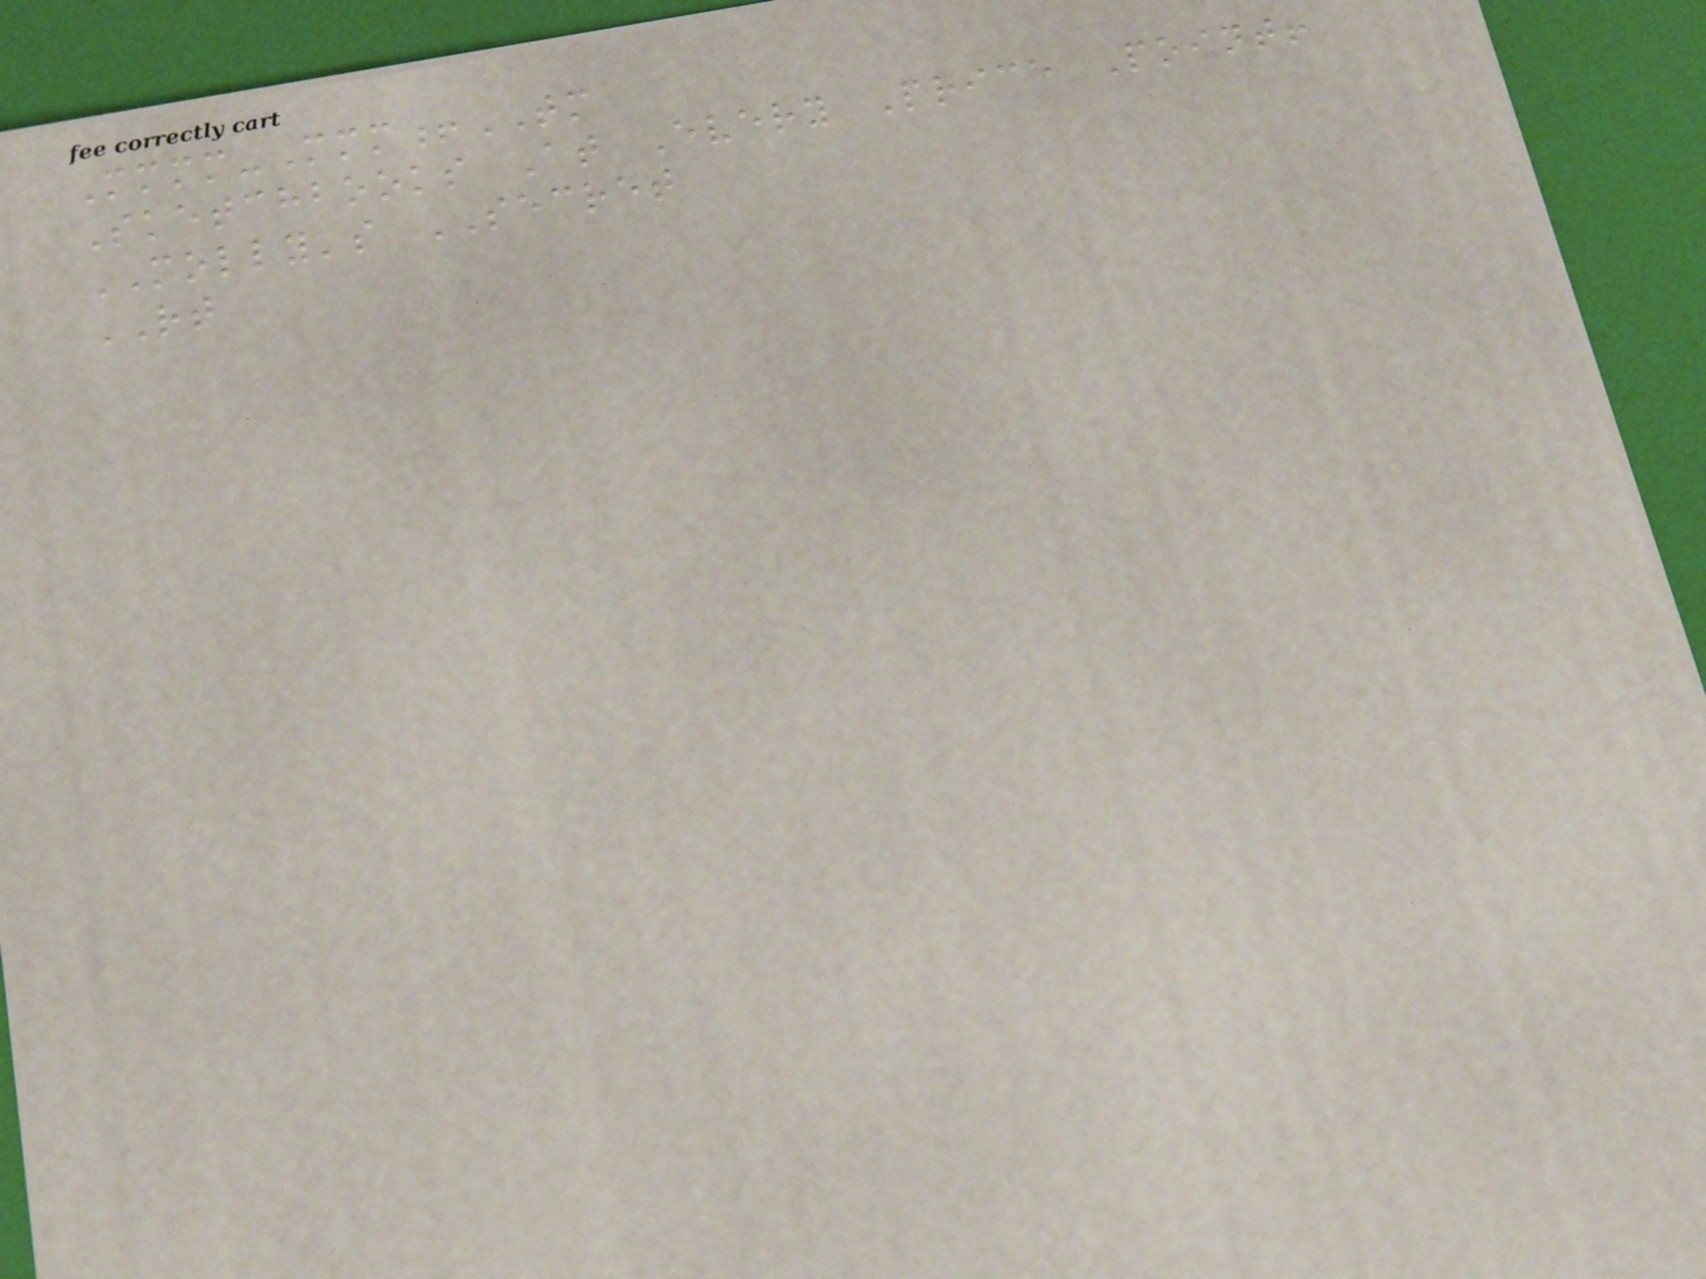Mmmm-Mmm!TM
Sketchbooks At Every Price Point!
MOLLY's SECRET
RT
